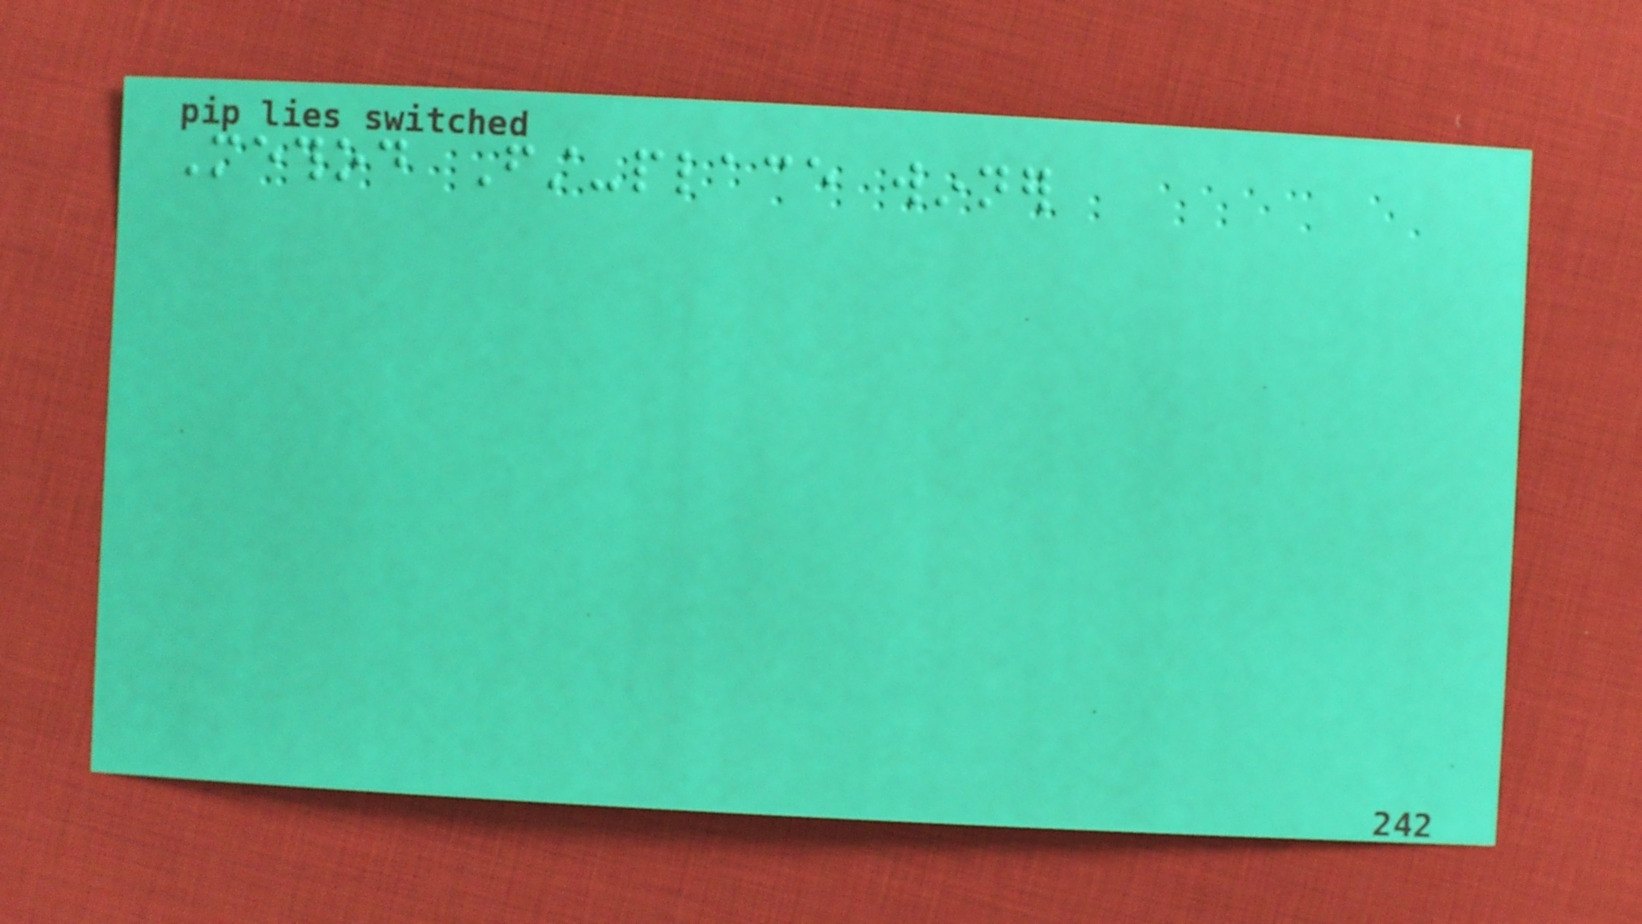Method First-place winner
